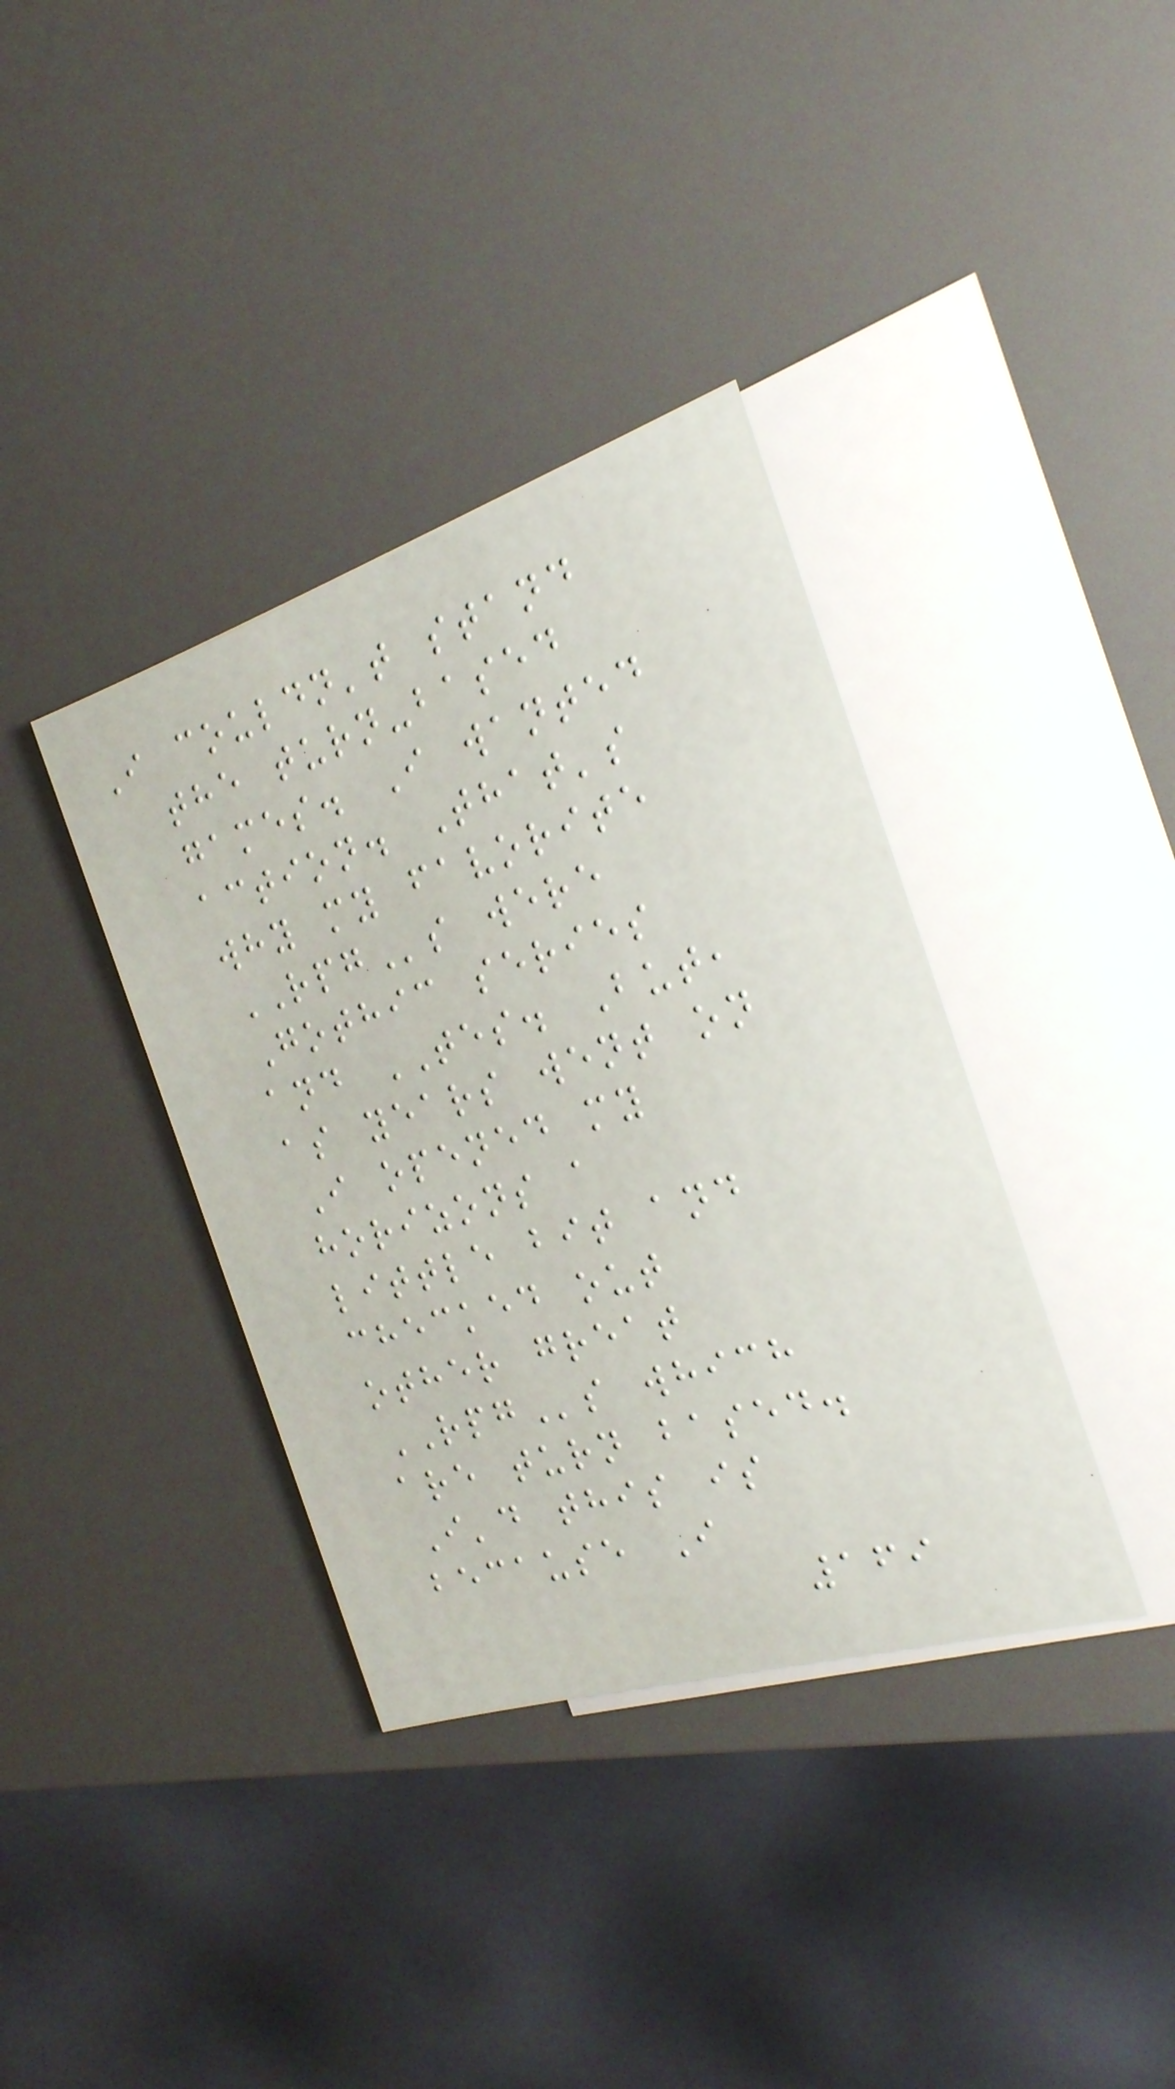I couldn't stand
the turn-based
games. I wanted
action. That's
why my favorite
RPGs were
Gothic series
and TES. But,
as years went on
I opened my
horizons a
little bit and
checked out
other great
RPGs which
are turn based.
I'd this is
because I
169
